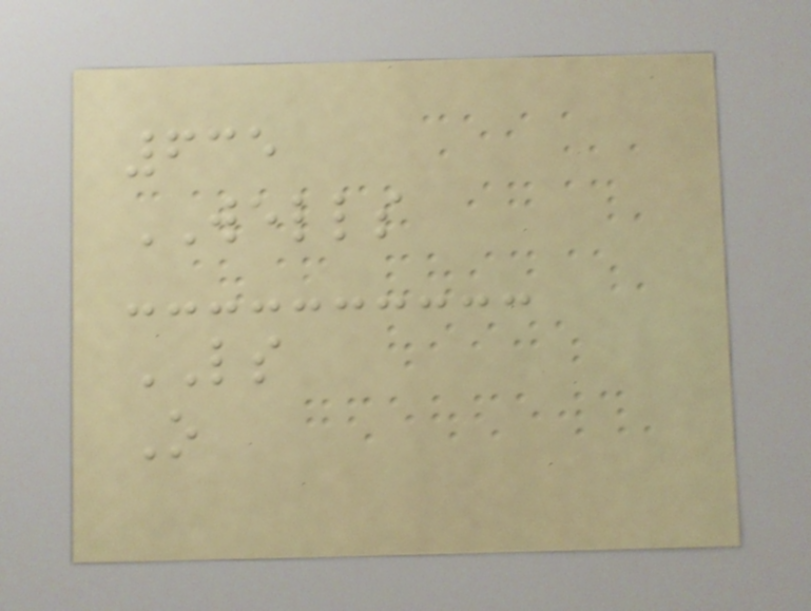635
WELLS
LS
O
